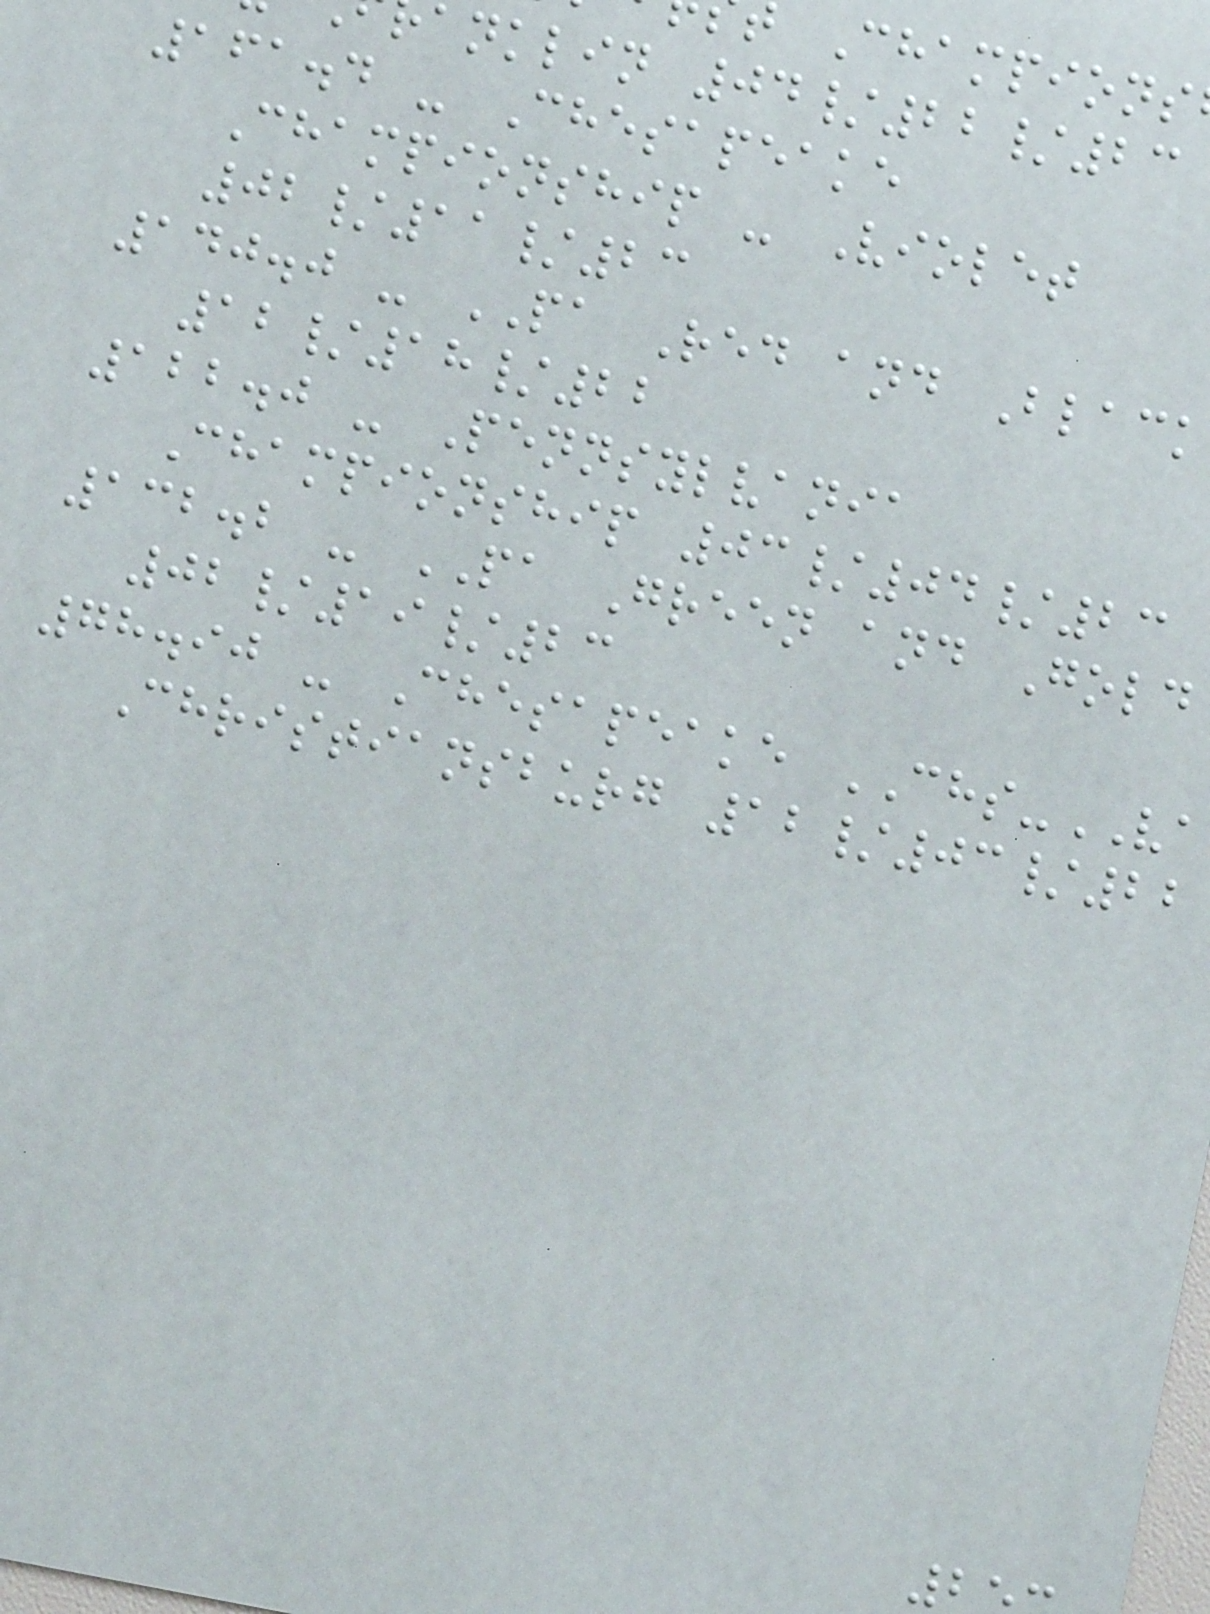Champions
anklin 04/22/23
161.4 - Chesapeake
Championship - Violet
02/11/23
140.0 - PA Red and Black
12/18/22
122.0 - Pennsylvania
Championship 03/04/23
132.2 - PA Green and Gold
02/19/23
78.90 - Chesapeake CHS-VA
Christiansburg 12/03/22
